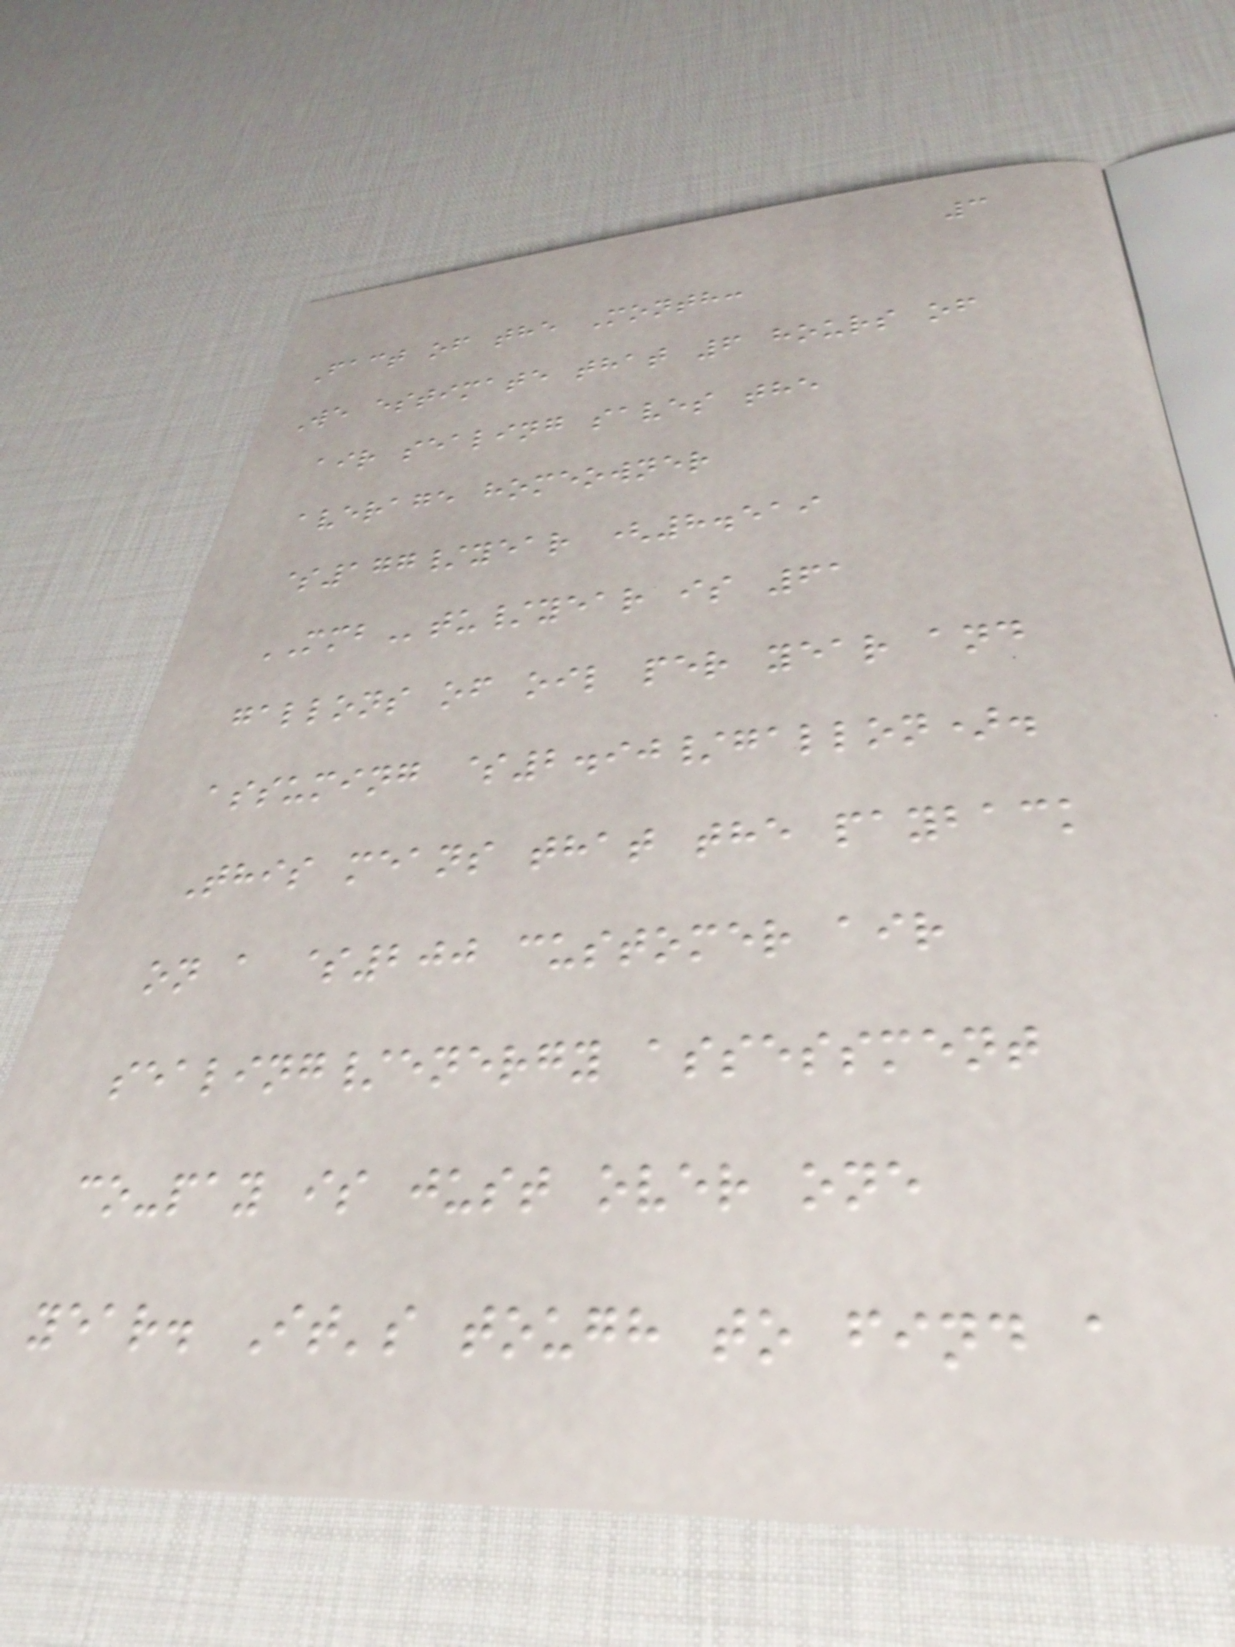3
Fact of the Month:
We estimate that 6 hours of
air sealing saves the
average homeowner
$177/year (8.519
MMBtu/year is 61
gallons of oil per year and
assuming $2.90/gallon).
This means that the payback
on a $200 customer air
sealing/energy assessment
co-pay is just over one
year. It's tough to find a
